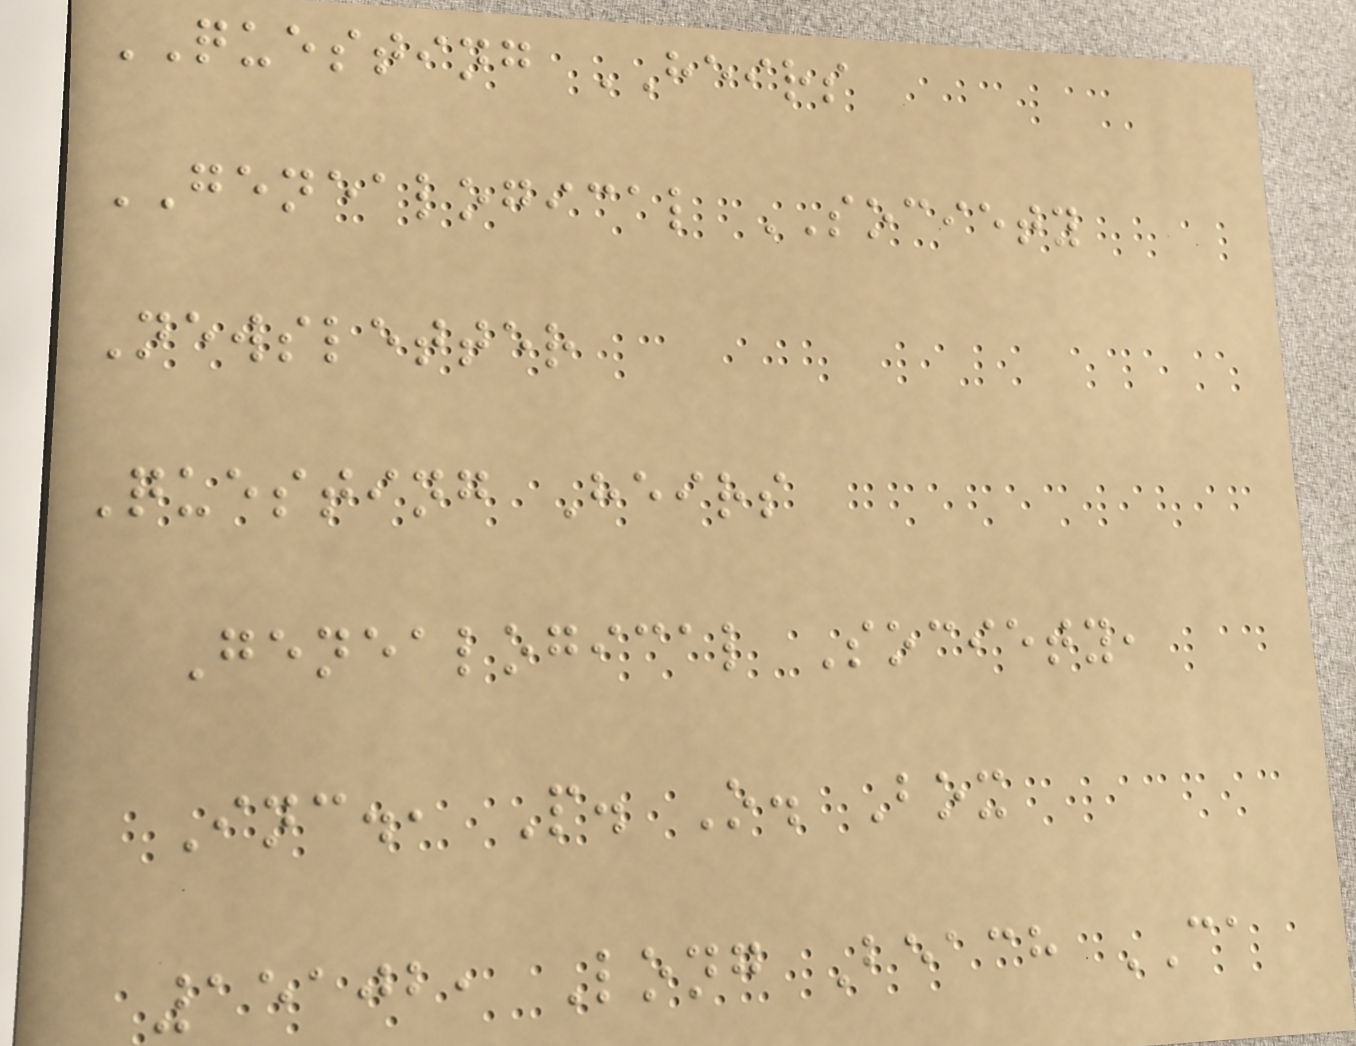QUESTING HEIRS
GENEALOGICAL SOCIETY
Newsletter
Questing Heirs
Genealogical Society,
Inc., P. O. Box
15102, Long Beach CA
